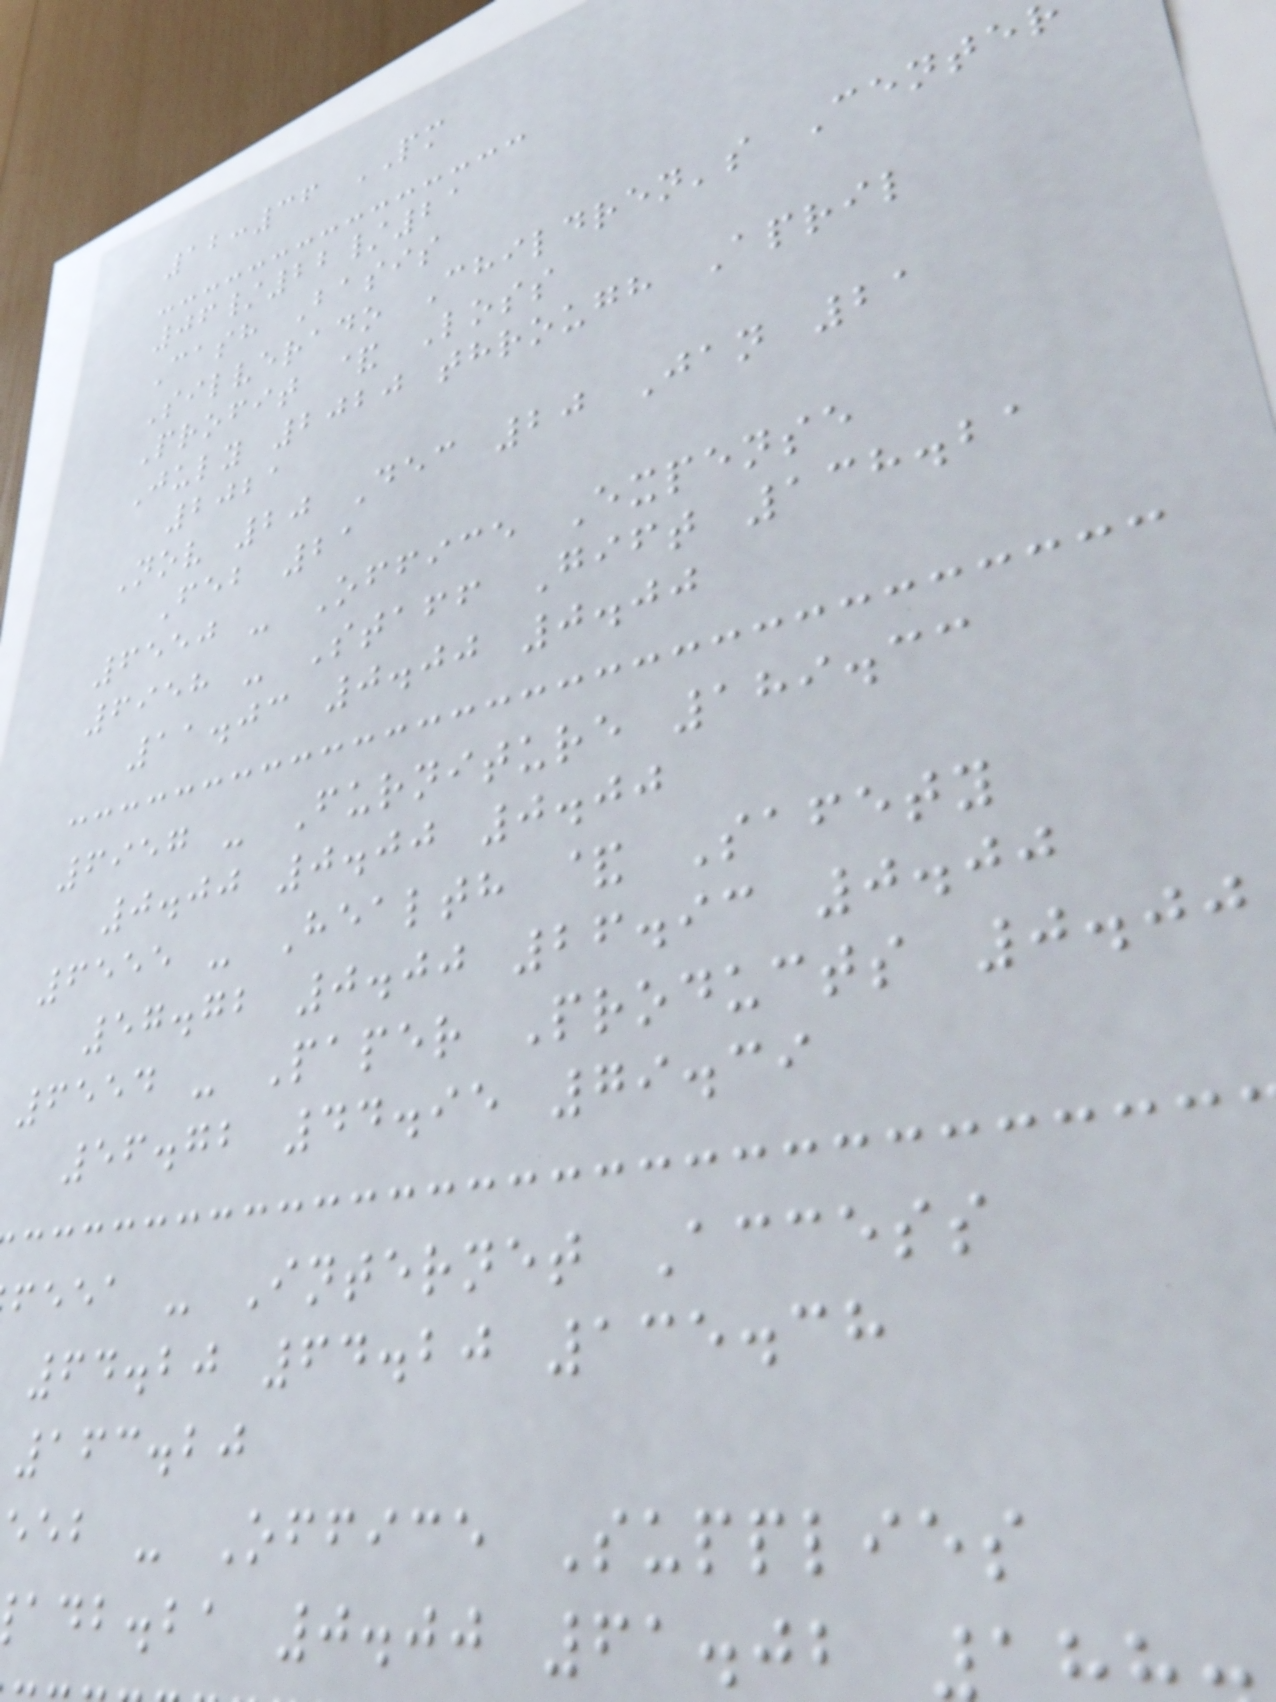12:36 PM
06/22/21
Cash Basis
Silverado Children's Cente
Profit & Loss
July 2020 through April
2021
Nov 20 Dec 20 Jan 21
Feb 21
6550 - Office Expense
6958 - Staff Gift 138.21
11.03 0.00 0.00
6957 - Furniture 189.33
0.00 0.00 0.00
6555 - Health & Safety
57.72 0.00 26.93 0.00
6554 - Paper Products 0.00
56.72 44.95 79.39
feea - Internet Access
64.20 64.20 135.38
163.20
eeb - Office Supplies
adb.ba 0.00 61.02
